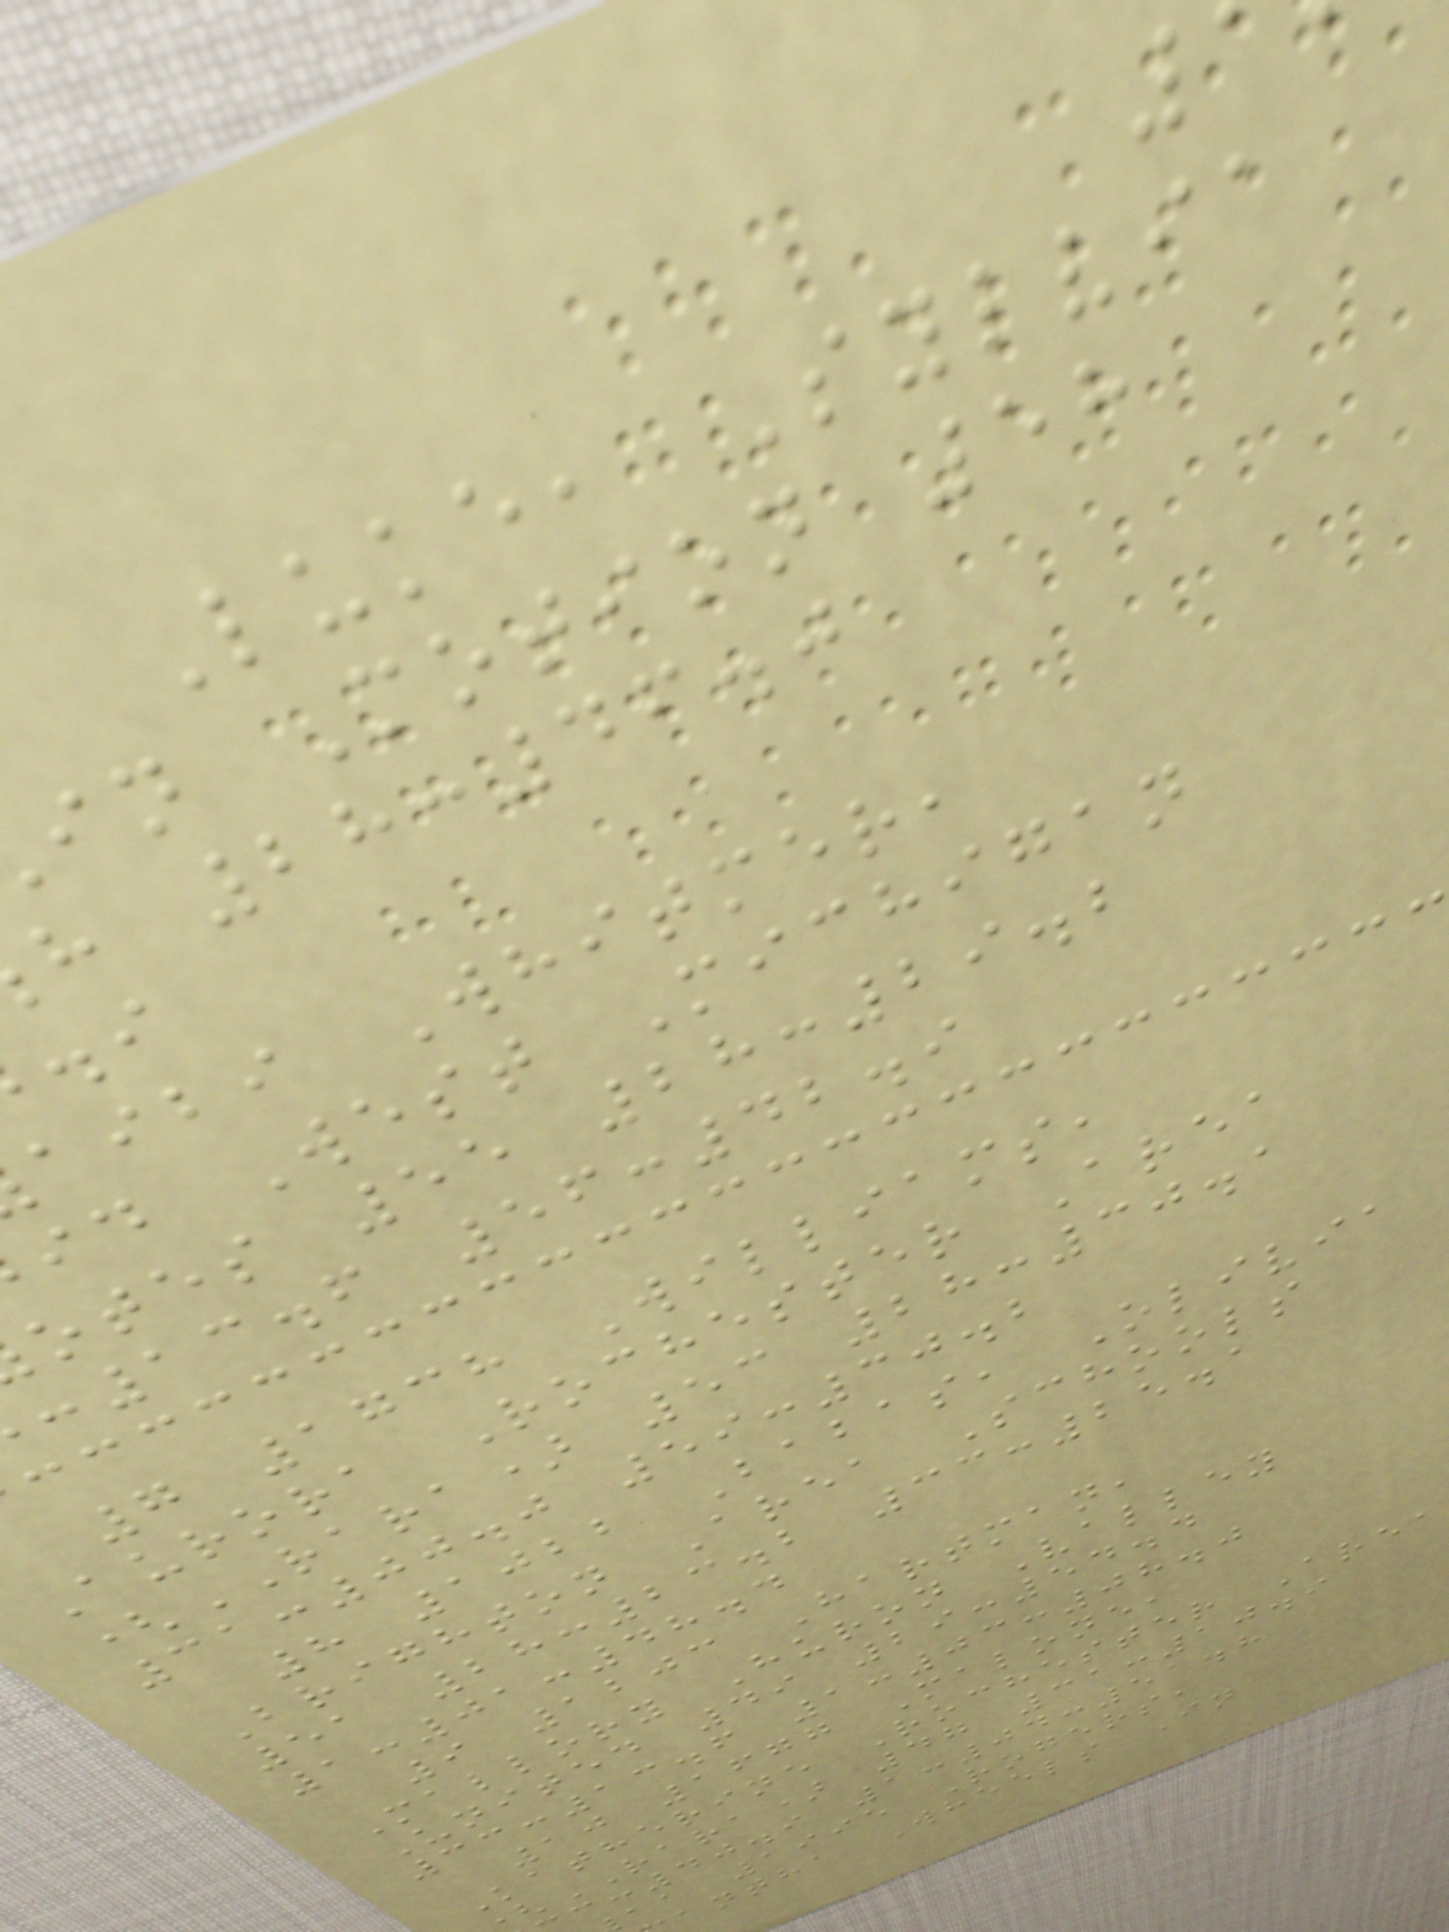Luke, Sylvia
in Motion 58
h 28:46.0
aibi Whitmer,
id West Michigan
otes 55 28:29.2
:13.6 56:42.9
7 1738 Williams,
Aurora Rochester Area
(RARA) 53 28:30.1
31:00.0 59:30.2
8 1022 Babas, Olivia
Brighton Area Schools
51 28:23.2 33:25.1
1:01:48.4
9 1203 Hartman,
Mallory Huron Valley
United 49 29:54.4
33:13.6 1:03:08.0
10 1677 Malone,
Katherine Rochester Area
RARA) 47 31:10.9
:40.9 1:04:51.8
aa 1995 Rogers,
antha Wheels In
